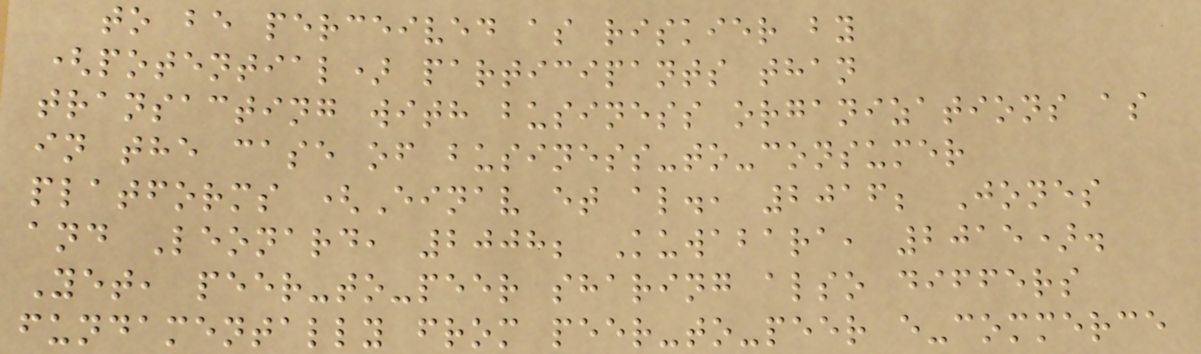to be perceived as riskier by
(potential) participants than
transacting with business organizations as
in the case of business-to-consumer
platforms (Einav et al., 2016; Jones
and Leonard, 2008; Kuwabara, 2015).
Yet, peer-to-peer sharing also differs
fundamentally from peer-to-peer e-commerce
